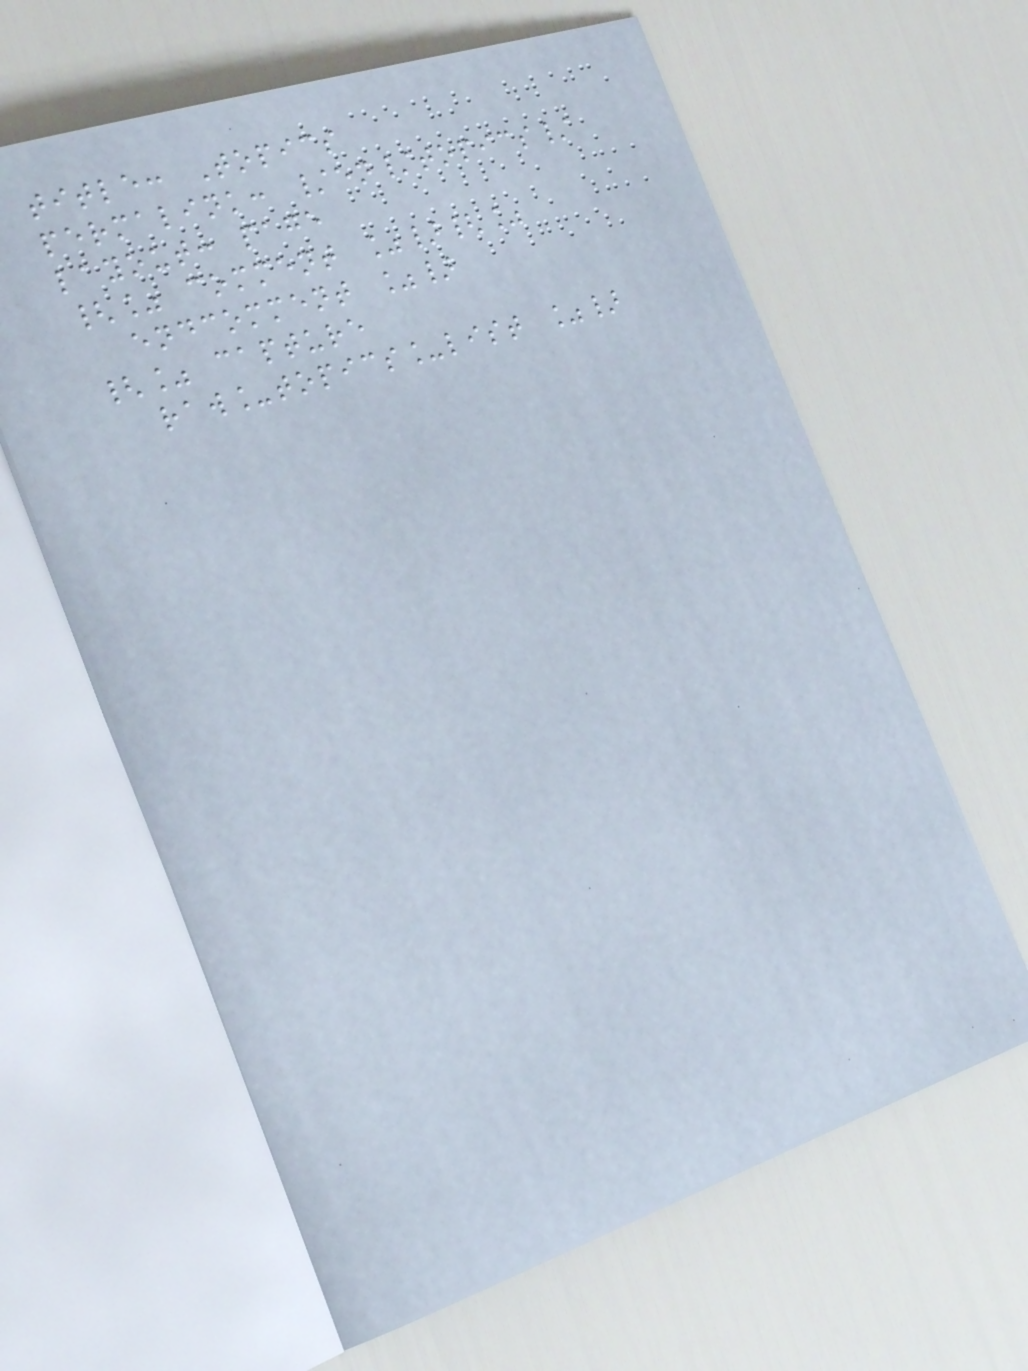title: Topics
permalink: /en/topics/
layout: page
{% comment %}{%
endcomment %}
{% capture
raw_topics_list %}
